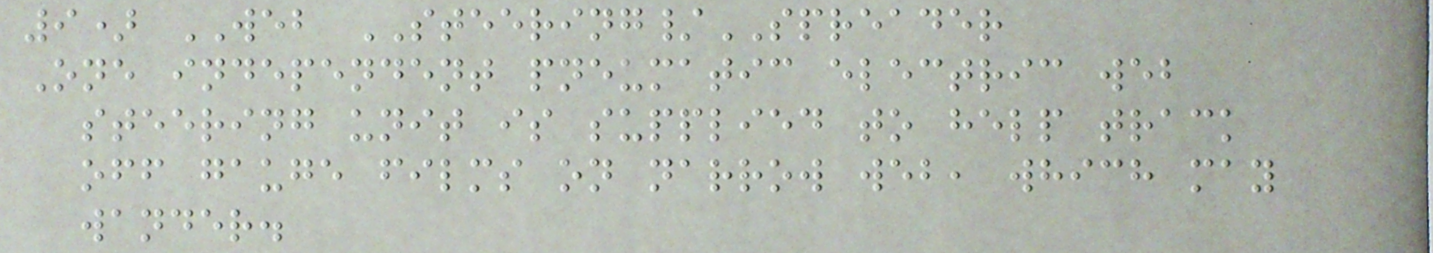9) WEB STEERING/SPREADER
One independent pneumatic electric web
steering unit is supplied to help track
off gauge films on narrow web, which may
wander.
